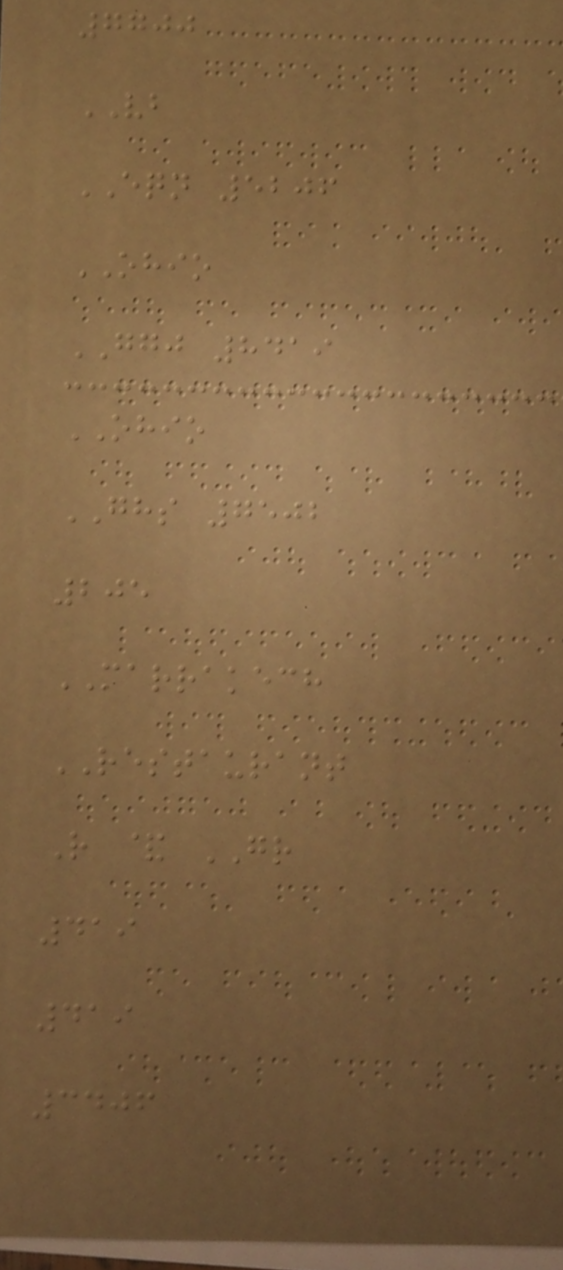7700
VB
EQN 5206
OHIO
GGJ 8419
OHIO
GHS 7502
205
MARRAKECH
RESTAURANT
R & GR
419
419
3406
